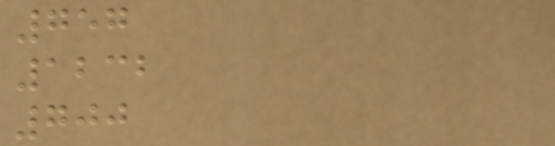757
1232
700
